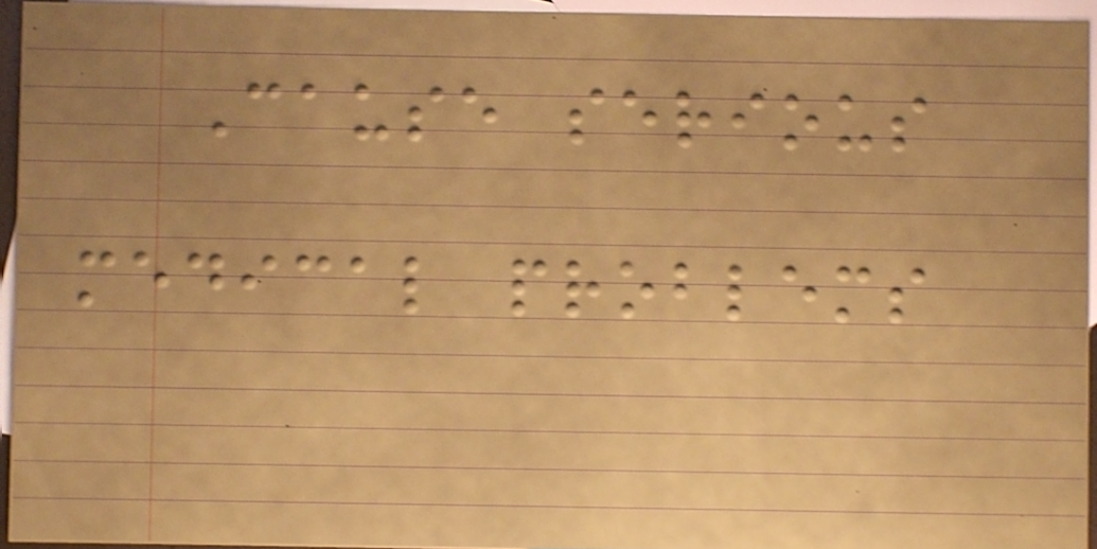Cause serious
medical problems
